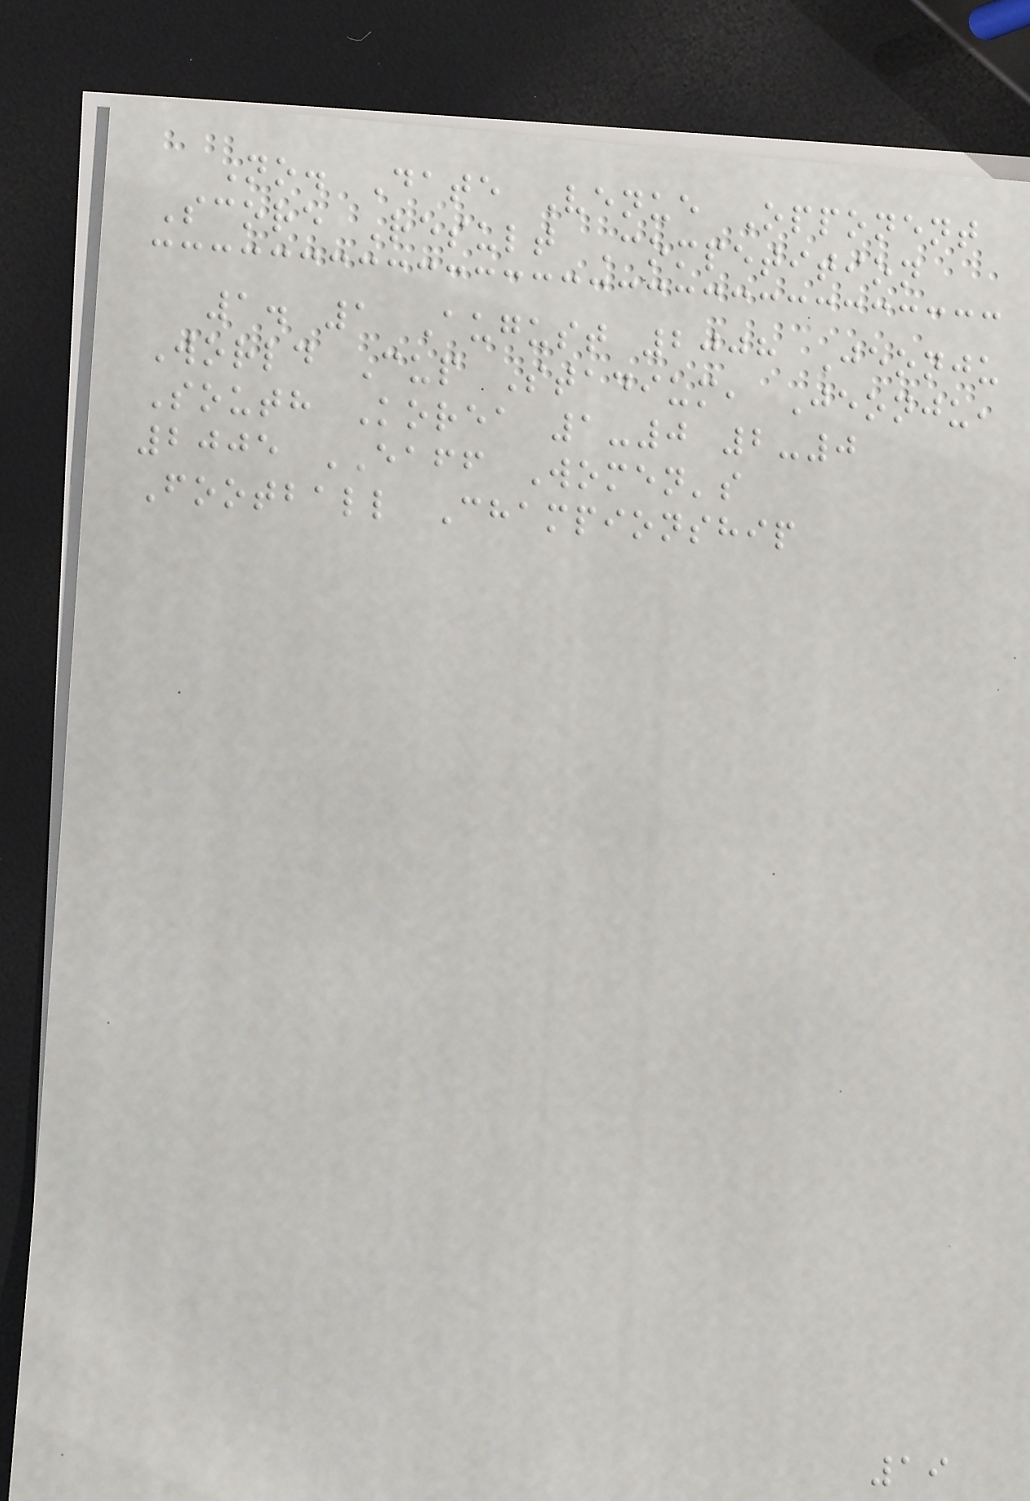No. Date Venue Opponent
Score Result Competition
1. 1 August 2008 Jeonju
World Cup Stadium, Jeonju,
South Korea 1-0 2-0
2005 EAFF Women's
Football Championship
19
